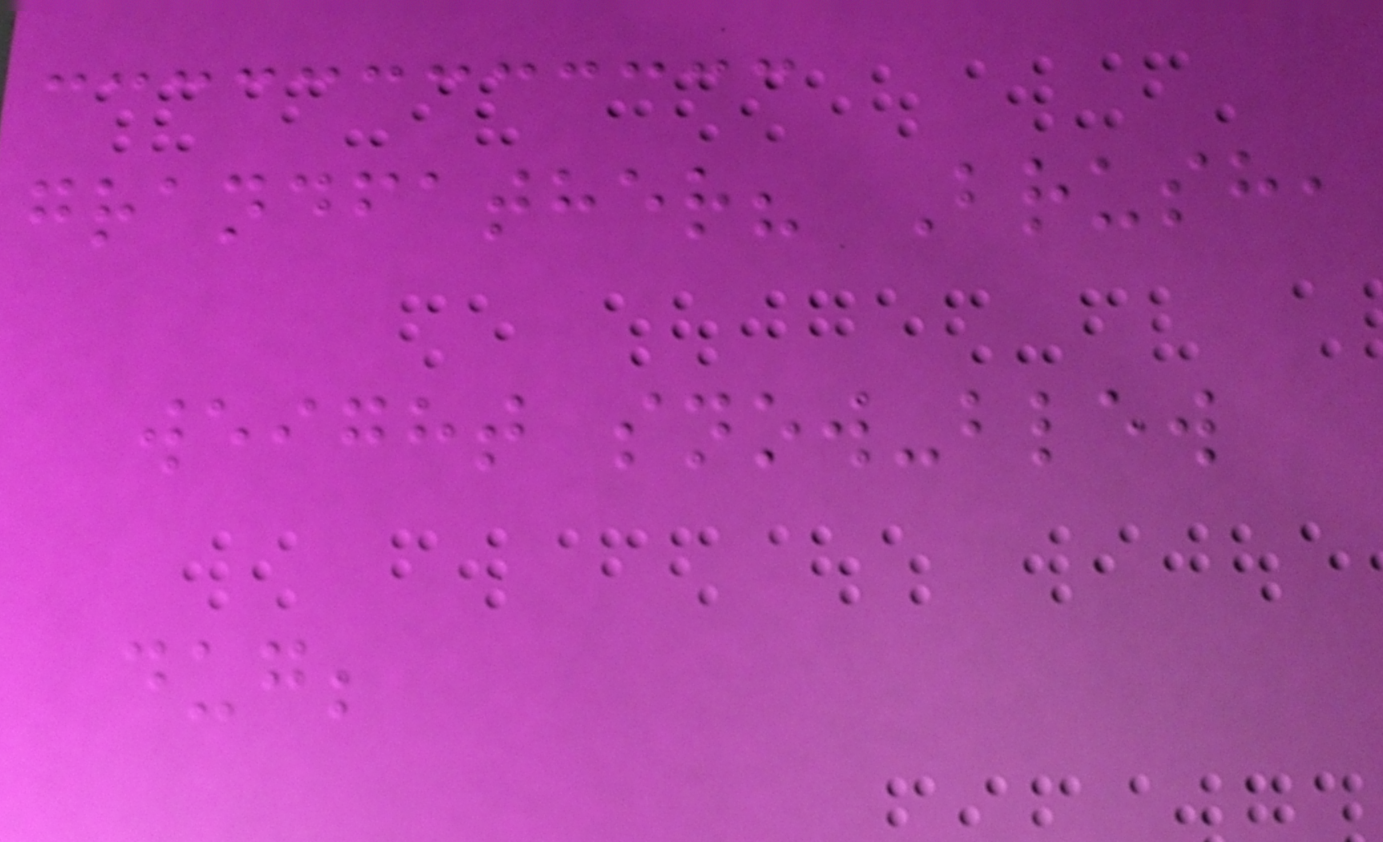grandfather? Brush,
weight snow-blew
dug;
